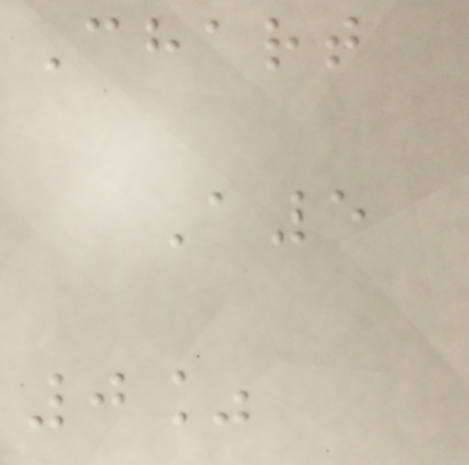Chart
A5
0%
